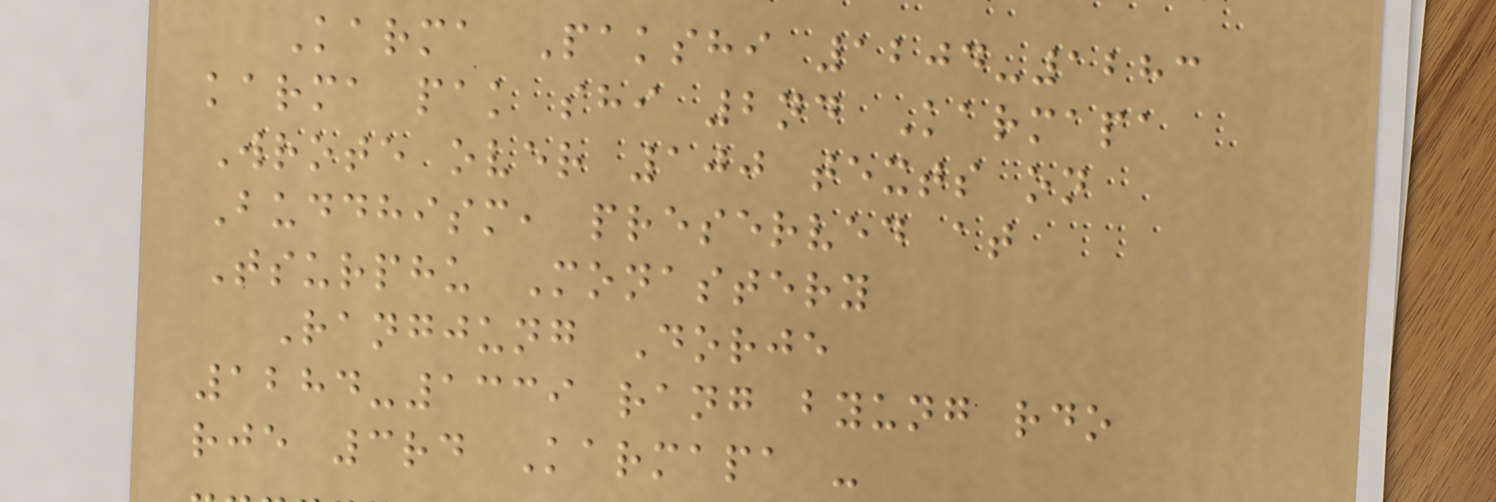Karma Pakshi 1204-1283
karma pak shi 2nd Karmapa
Wrote over 100 texts on
Buddhism, preserved at
Tsurphu Monastery
Rangjung Dorje
1284-1339 rang byung rdo
rje 3rd Karmapa -
